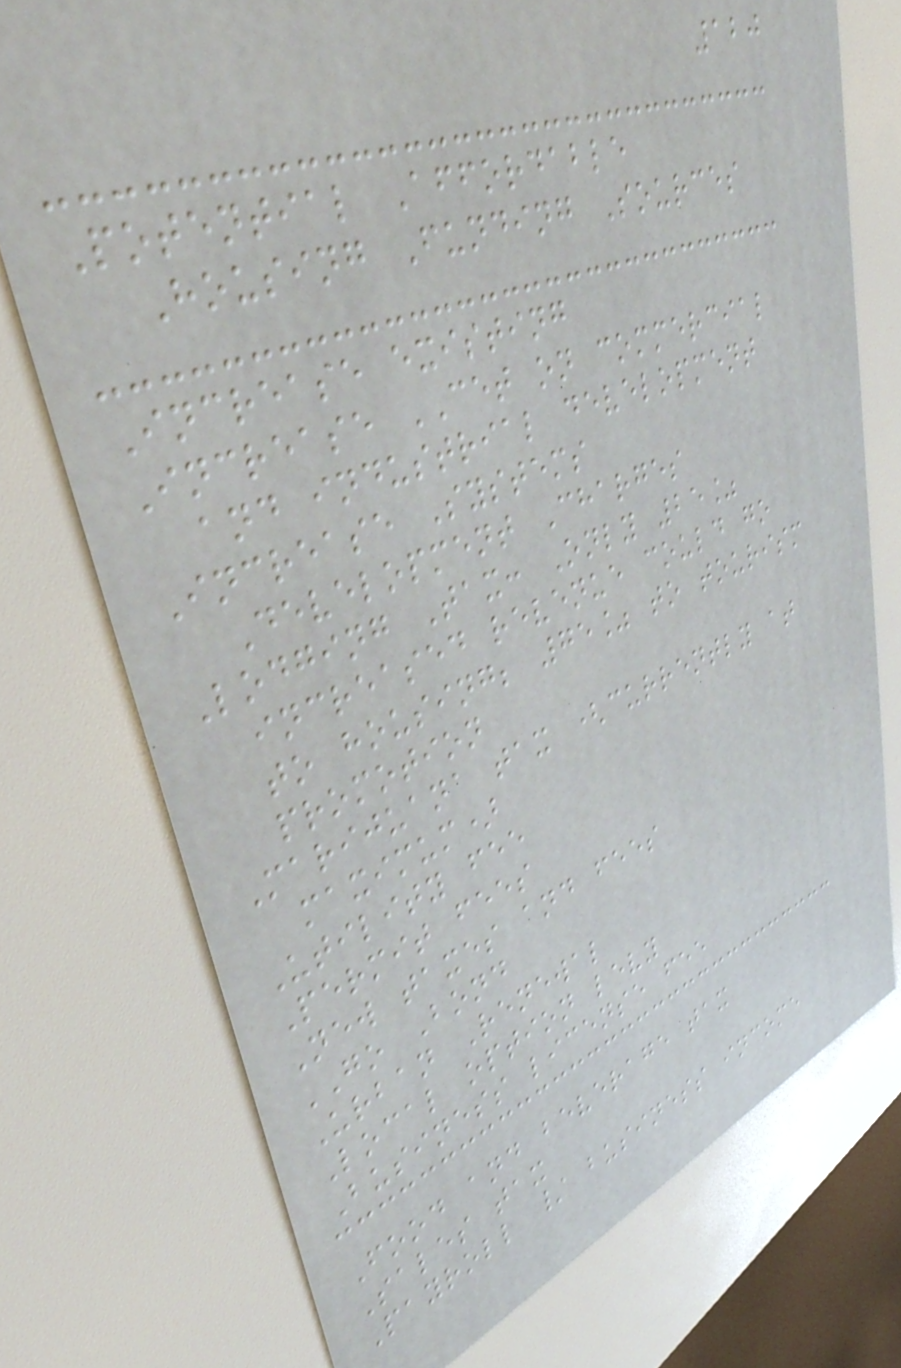120
Potential Affordable
Housing Funding Sources
Increase existing
Increase CET on commercial
and industrial development
Increase Systems
Development Charges
Lodging Tax: Only 25%
increased revenue could go
to housing; 75% to tourism
promotion
Marijuana tax (currently at
maximum)
Utility fee
Permit fees
New taxes and fees
GO Bond
Urban Renewal
Local option levy
Business license fee
Food and beverage tax
Sales tax
Payroll / business income
